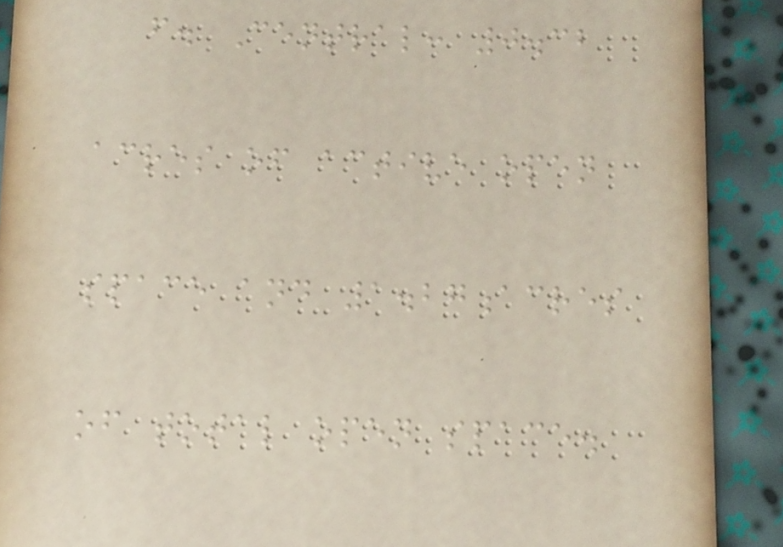f. Central: 0.32
acres of active open
space and 1.27acres
of total open space.
